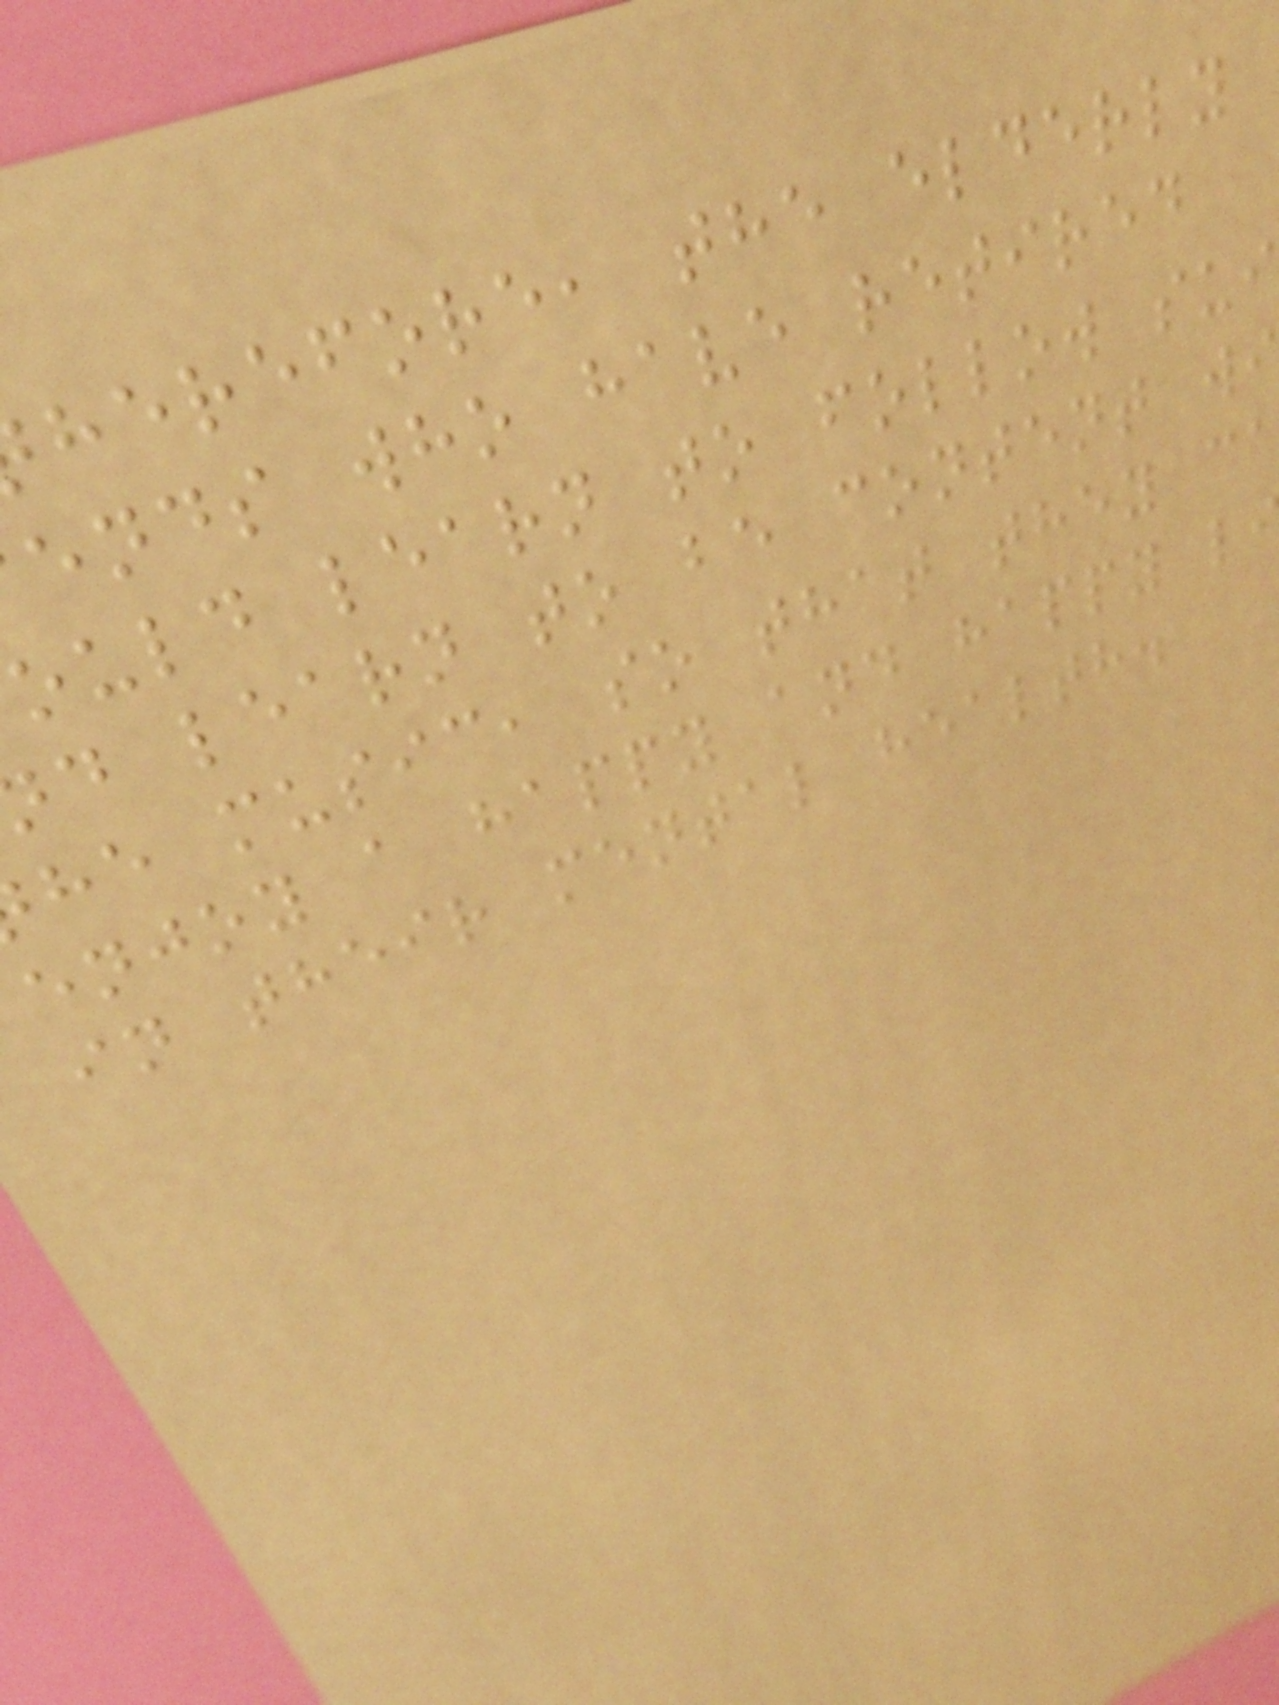herefore, the elderly
ends who have retired
ould learn to follow sui
d learn to be content wi
he music, so that they ca
enjoy a happy and happy l
in their mental health.
